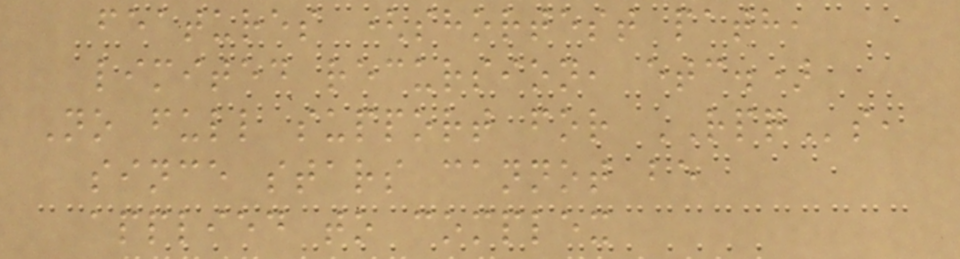features (shortest path,
limited recursion, etc.)
No full support for RPQs,
since stars cannot be
applied to complex
